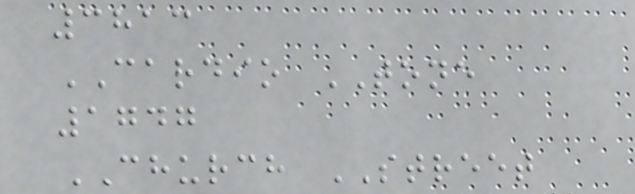3813
CARDIO TONE
1747
CHURCH STREET
